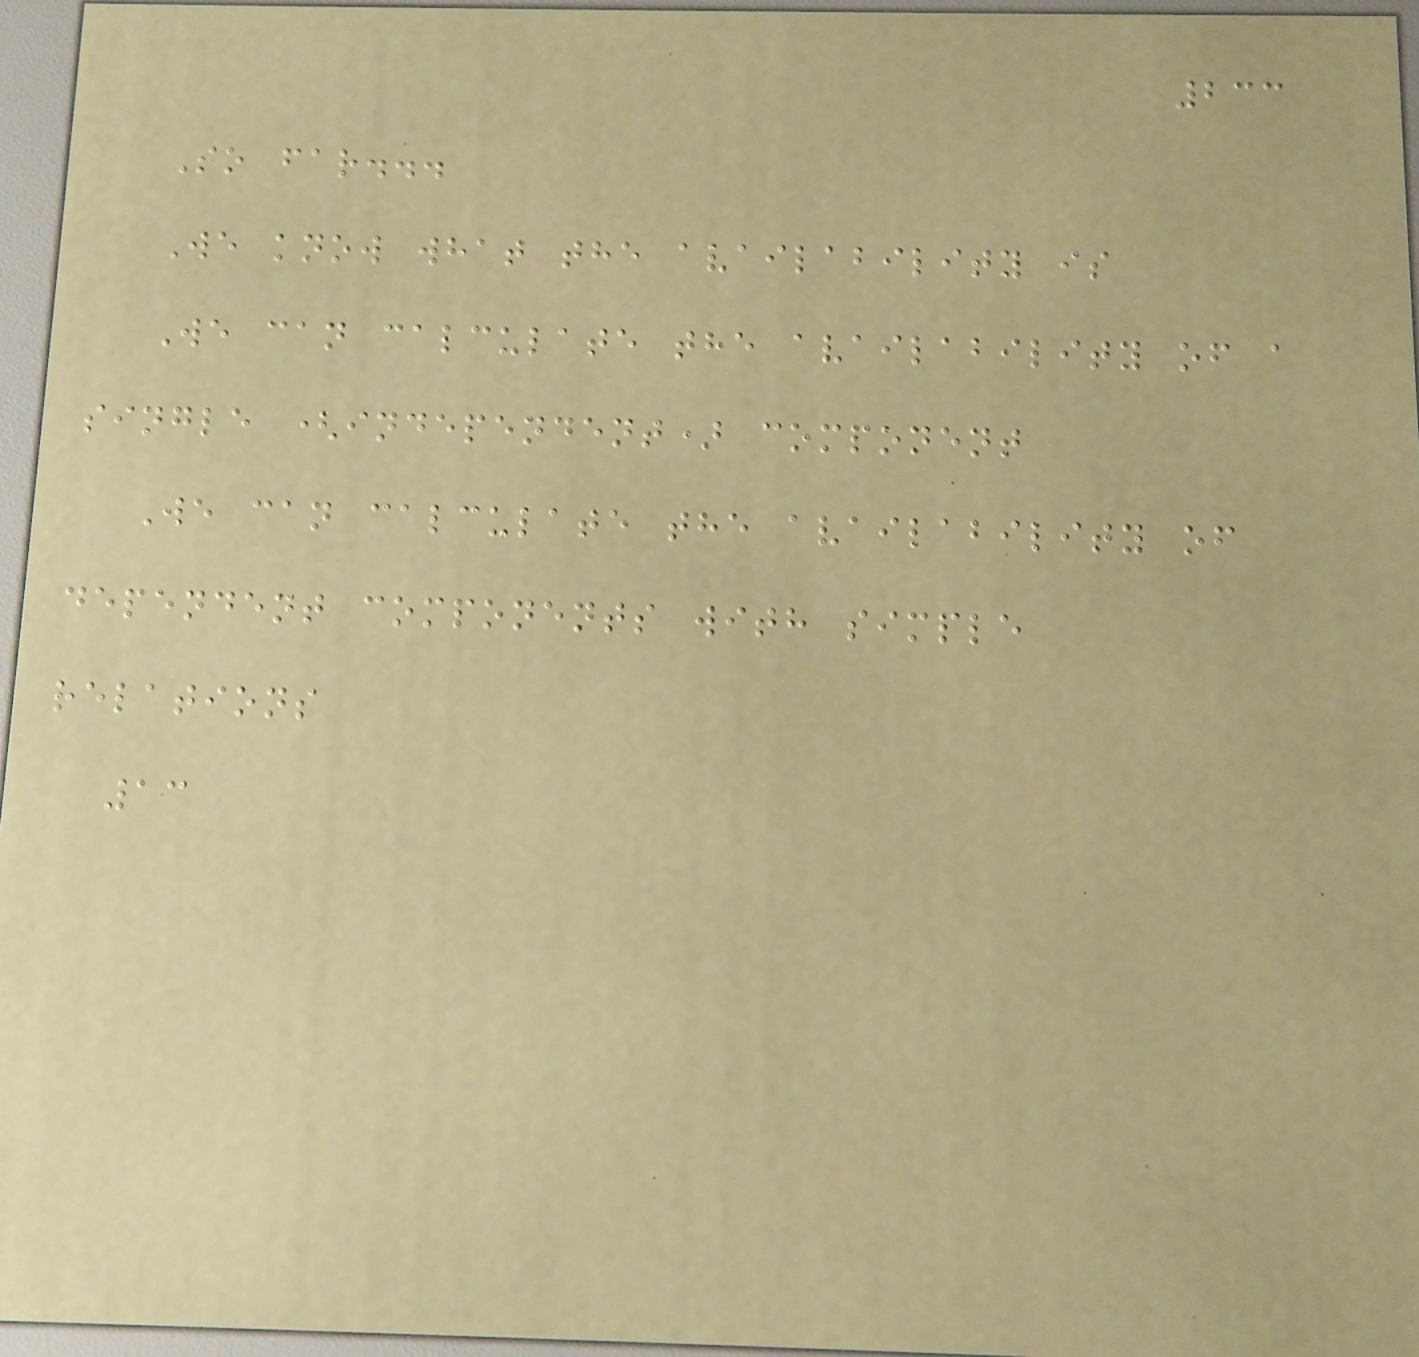233
So far...
We know what the availability is
We can calculate the availability of a
single (independent) component
We can calculate the availability of
dependent components with simple
relations
13
